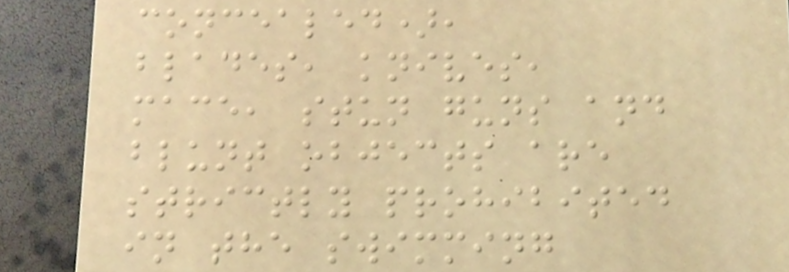concealed),
blades, knives,
mace, stun guns and
blunt objects are
strictly prohibited
in the swimming
